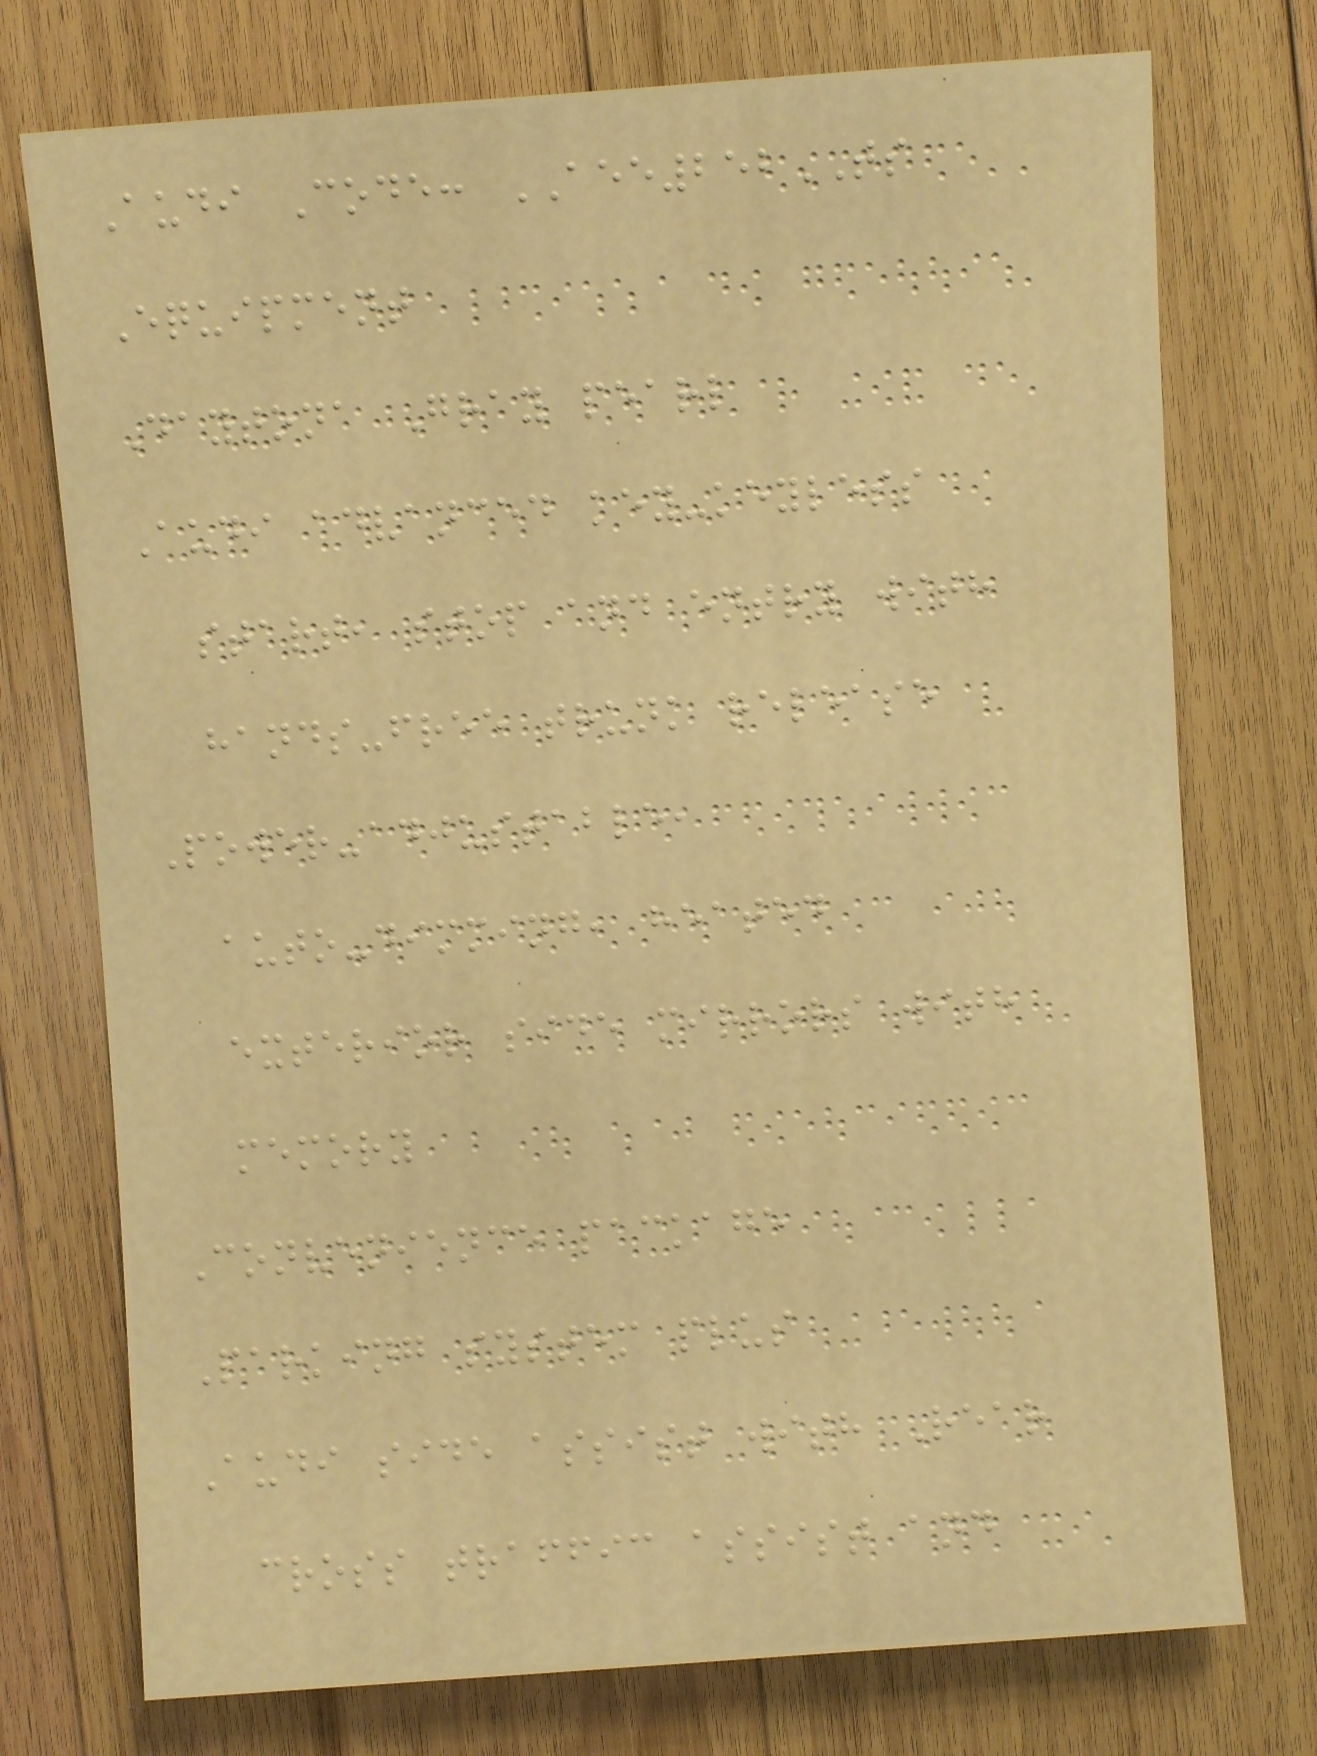Audi Code: AEE252TS
Equipment
Daytona Gray pearl
Audi advanced key-keyless
start, stop and entry with
hands-free trunk release
Power-adjustable,
auto-dimming, heated
exterior side mirrors with
memory
Convenience package
Parking system plus
Audi side assist with Rear
cross traffic assist and
